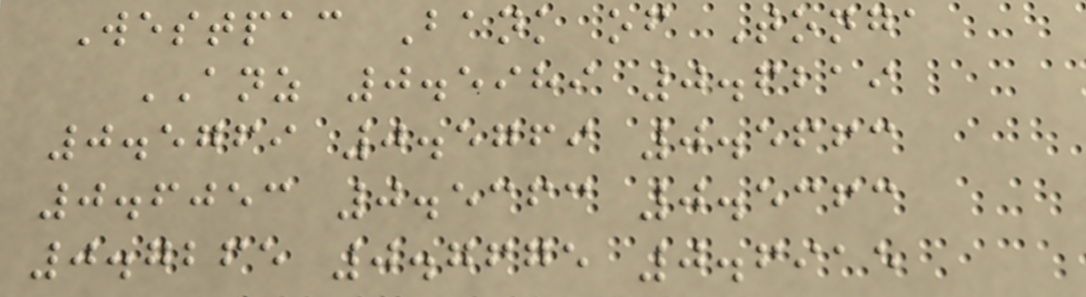Westpac Bank of Tonga
ANZ 0.5989 0.6219
0.5769 0.5769 0.5663
0.6053 0.5363 0.5363
0.7265 0.7675 0.6915
